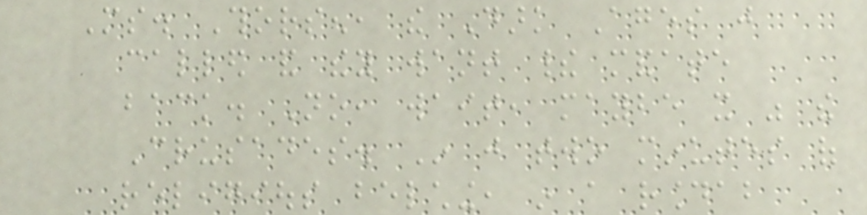Ms. Thorsen, the Dark Ages just
called and they want their mandate
back. No, wait, maybe it was the
Crusades. In just two minutes of
religious belching, in a roundabout
